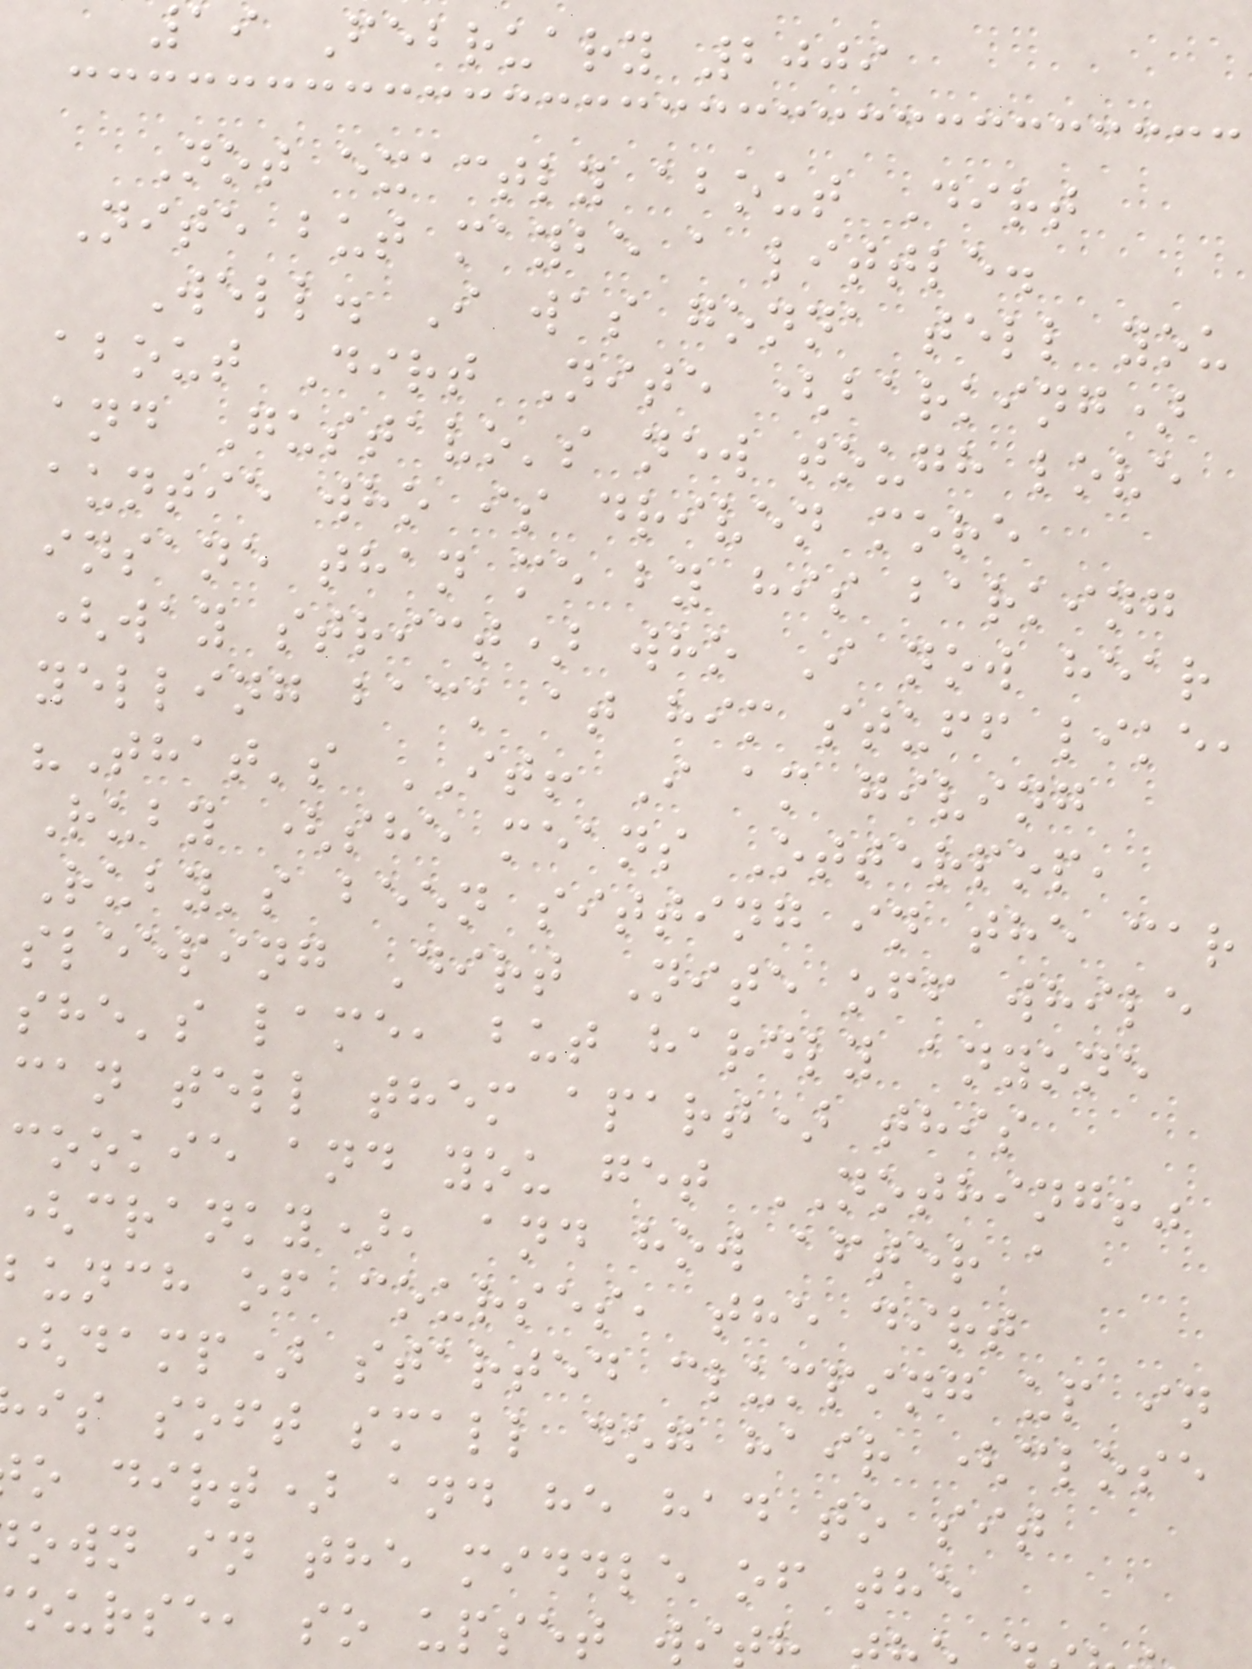19 February 2009
Not exactly about Dirt
Nite but maybe a little.
Well. I was gonna tell you
about Dirt Nite (barking)
and Gustavo's new tough love
auntie who is driven more
insane than me by his barking
(way strict) who I now hear
yelling back at him stuff like,
"That's IT! I am giving
Ruby (she means Otterpop,
Ruby's been sitting in the car
sleeping Dirt Nite off while
she's lame, but hardly anyone
can tell them apart) this
cookie and you get NOTHING!"
(cranky), and how after a
bunch of courses, the dirt
damp) started clumping up in
is soft small dog hair (close
o dirt) and he had to sit
own in the middle of the
ourse, so upset wi
